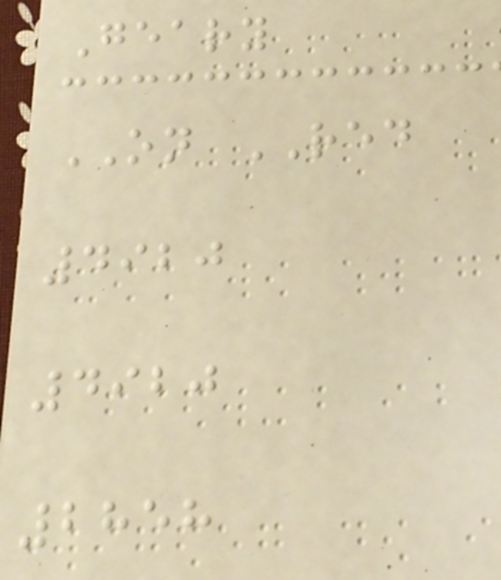Geary
ON RED
4920
4920
2858
